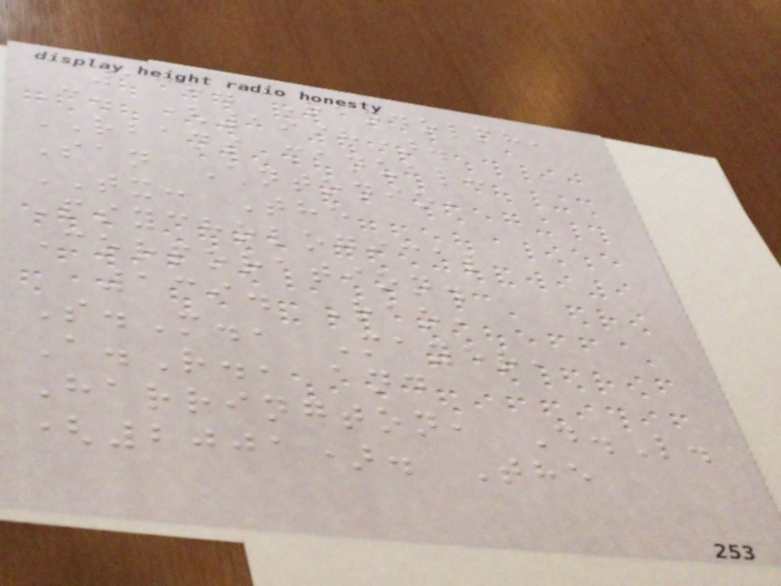138. Randolph,
C. (1998).
RBANS manual:
San Antonio,
TX: The
Psychological
Corporation.
139. Rao,
S.M., Mayer,
A.R., and
Harrington, D.L.
(2001). The
